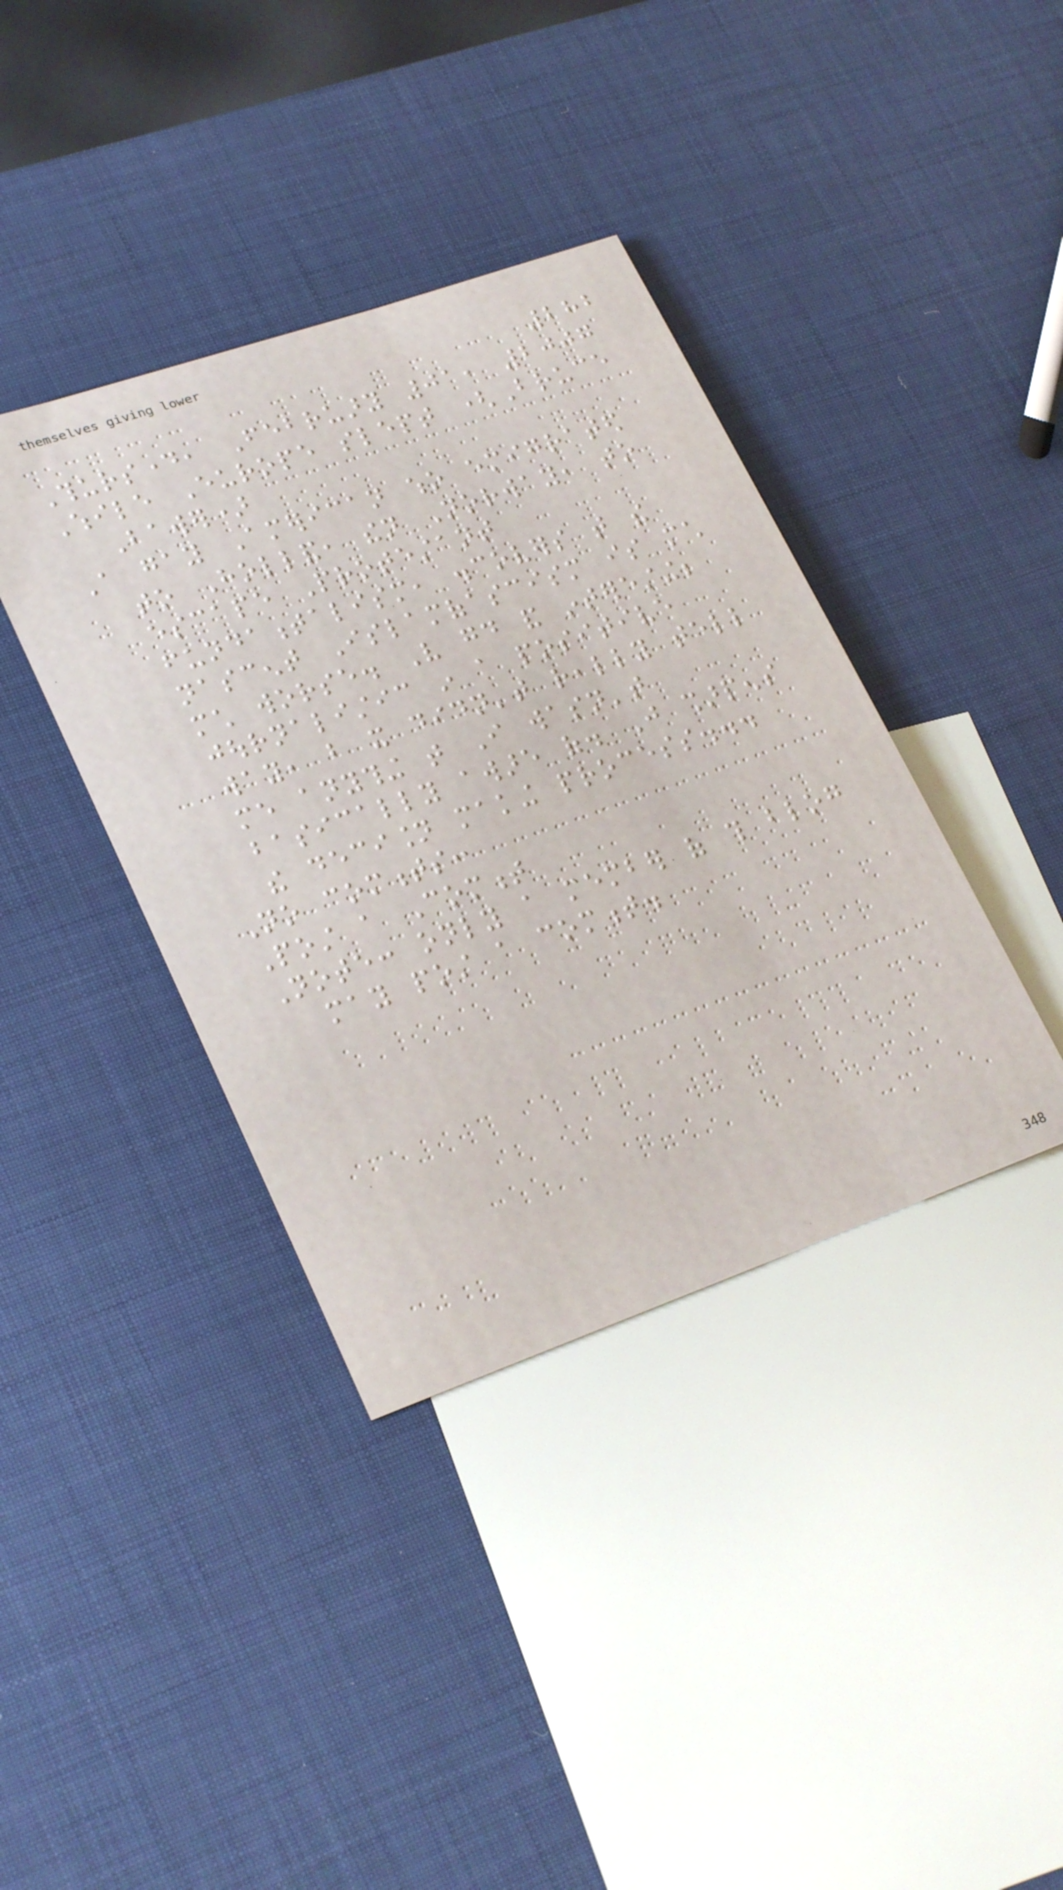282
Thursday, February 01, 2007
While Europe slept (Bruce
Bawer)
A gay American who emigrated
to Holland, then Norway, to
escape Protestant
fundamentalism, discovers that the
nascent Islamofascism is much
much worse. Very good and interesting;
journalistic in a positive
way, but it didn't really tell
me anything that I wasn't
basically aware of. Just sharpens
the decision making process...
No comments:
Post a Comment
Note: only a member of this blog
may post a comment.
